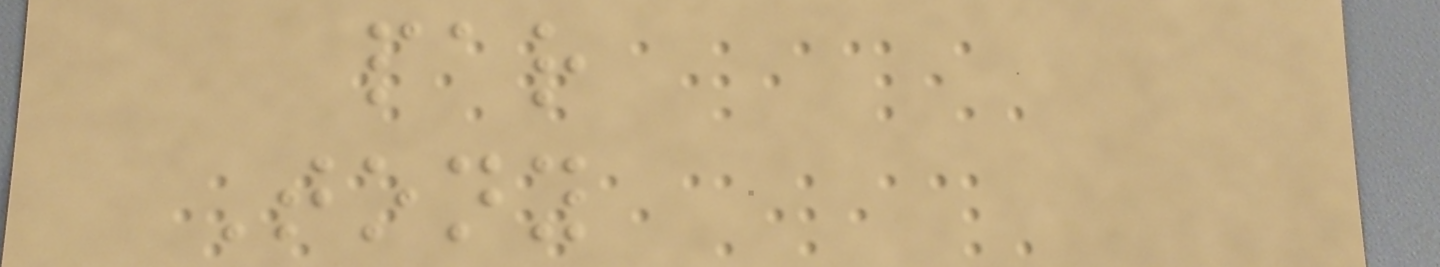par
Tony
